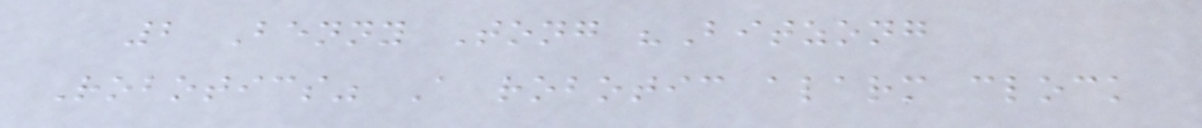2 Benny Tong "Bitzong
Robotics" A robotic alarm clock
